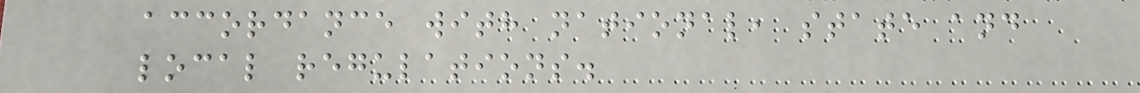accordance with national, state and
local regulations.
